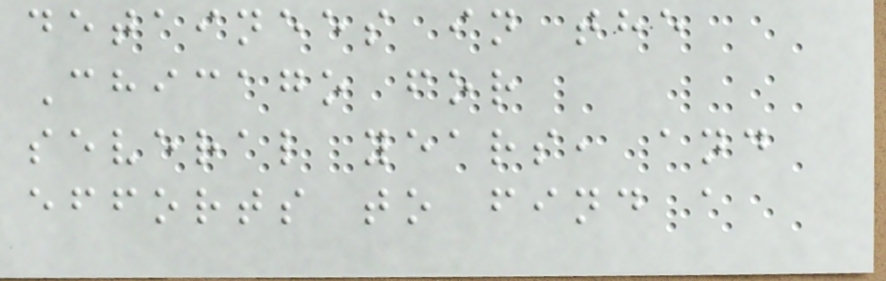detainees in the
Chicago for
several years, and
efforts to find a
